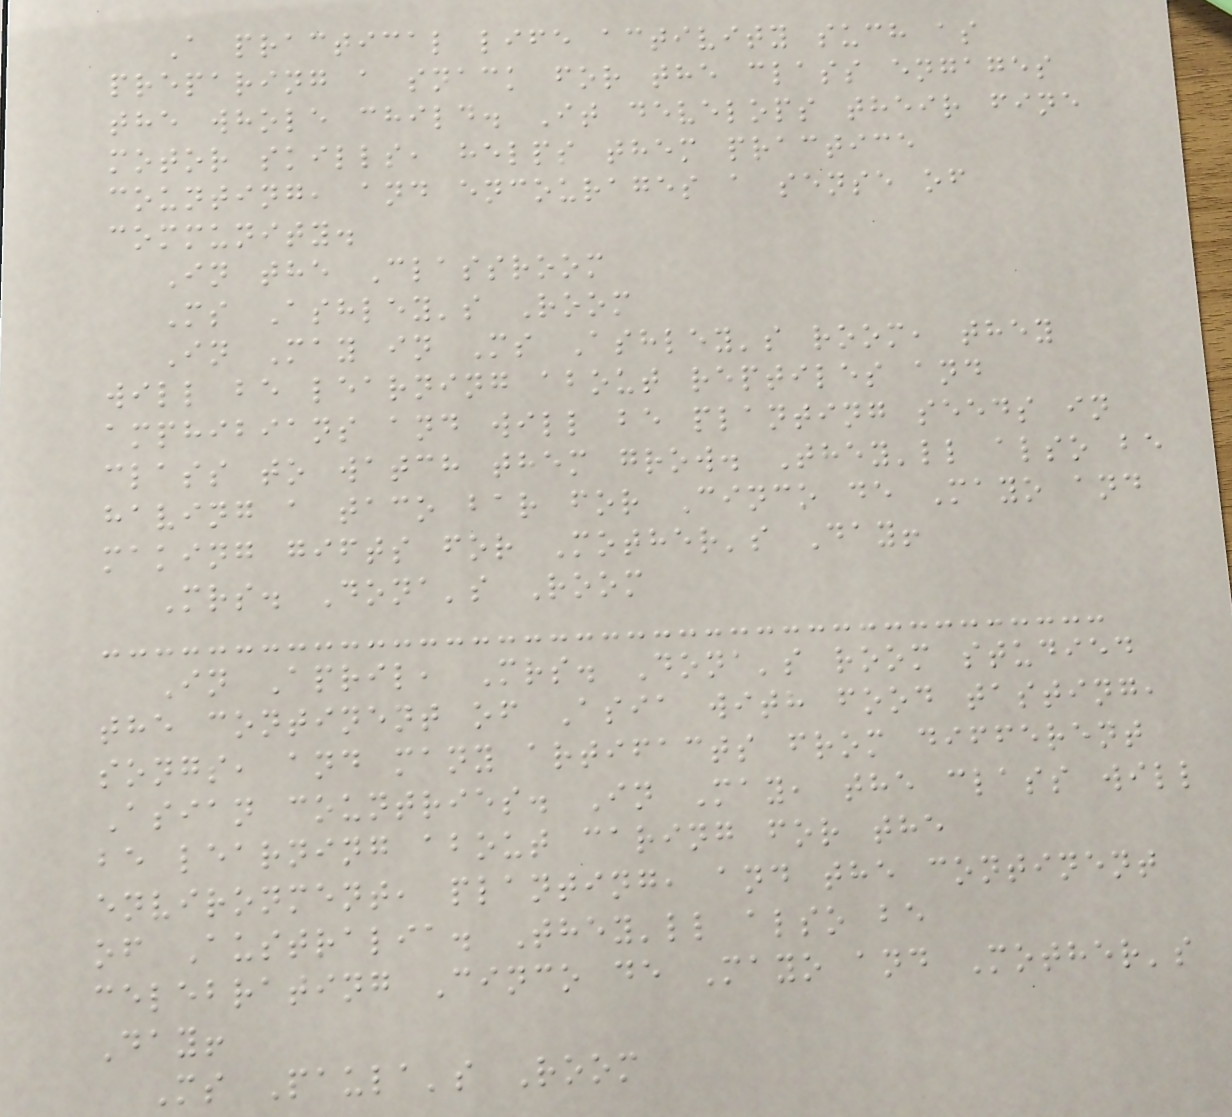A practical life activity such as
preparing a snack for the class engages
the whole child. It develops their fine
motor skills, helps them practice
counting, and encourages a sense of
community.
In the Classroom
Ms Ashley's Room
In May in Ms Ashley's room, they
will be learning about reptiles and
amphibians and will be planting seeds in
class to watch them grow. They'll also be
having a taco bar for Cinco de Mayo and
making gifts for Mother's Day!
Mrs. Dona's Room
In April, Mrs. Dona's room studied
the continent of Asia with food tasting,
songs, and many artifacts from different
Asian countries. In May, the class will
be learning about caring for the
environment, planting, and the continent
of Australia. They'll also be
celebrating Cinco de Mayo and Mother's
Day!
Ms Paula's Room
